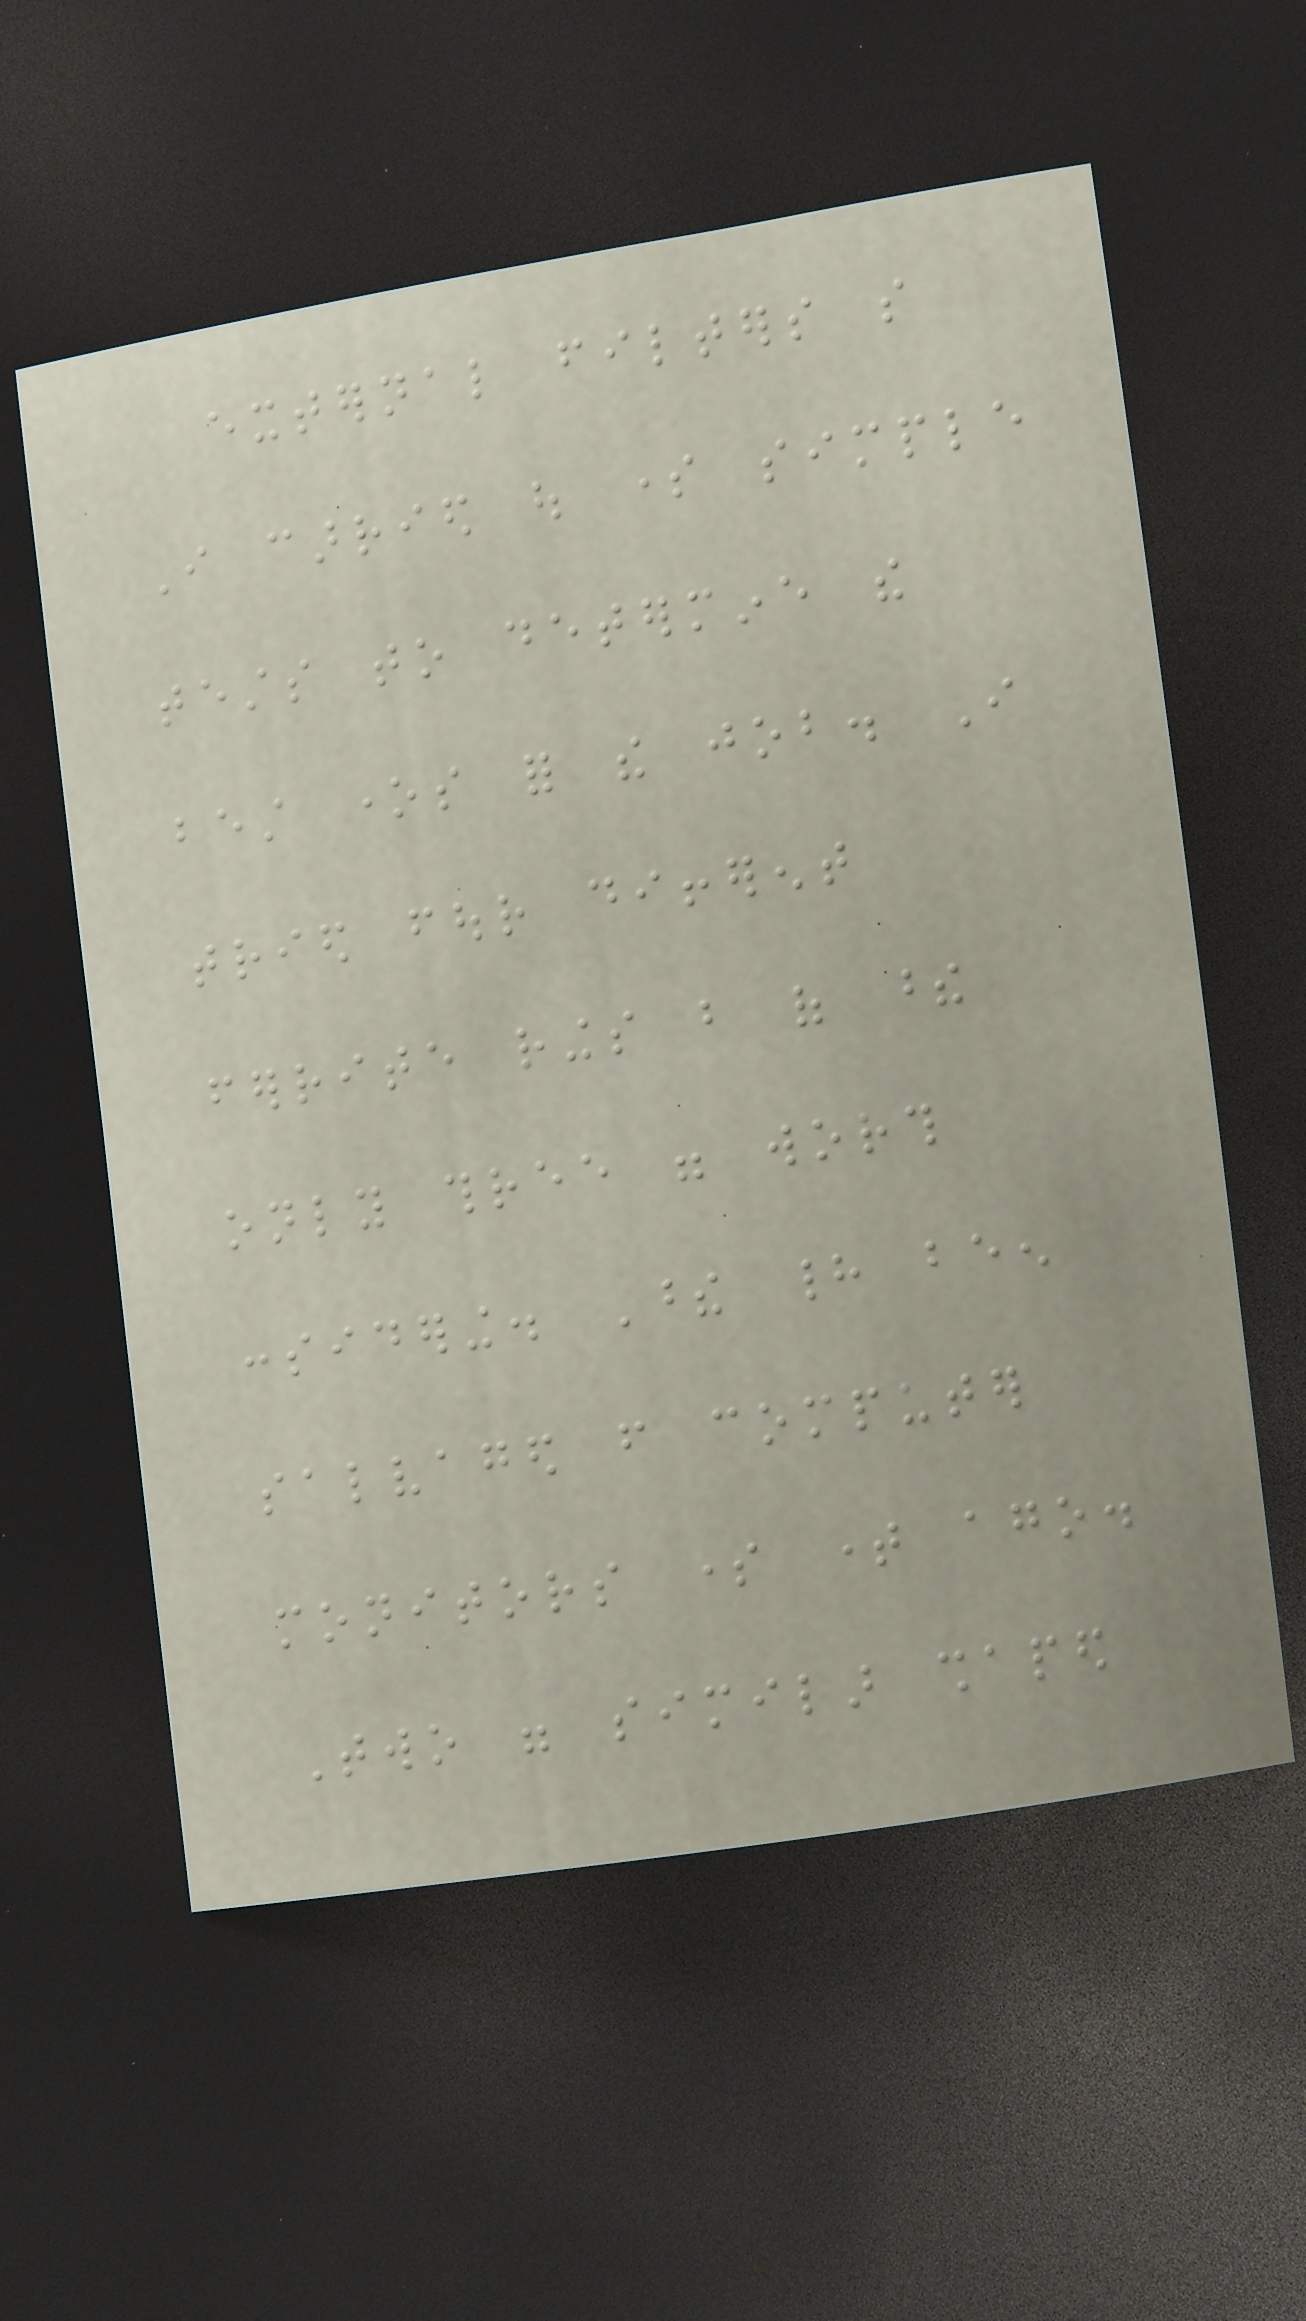external filters so
I carried out some simple
tests to determine the
best ones for the job. I
tried four different
ferrite rings but of these
only three were worth
considering. These had been
salvaged from computer
monitors some time ago.
Two were similar shaped
